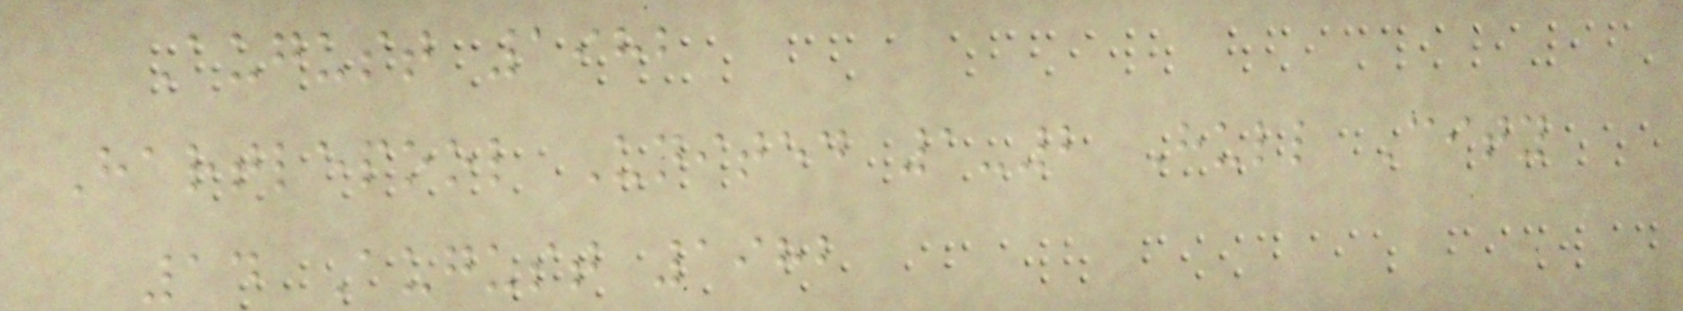August 1982
Hartlepool United 1-2 Hull City
14 August 1982
